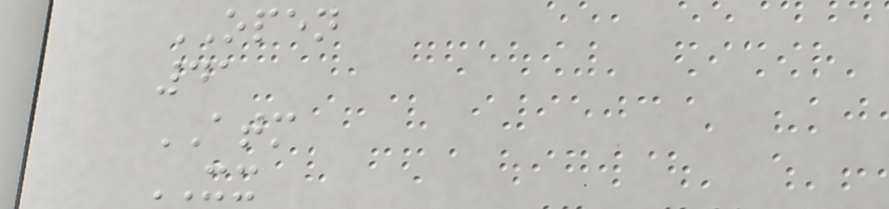OPEN
41
ATM
XX
